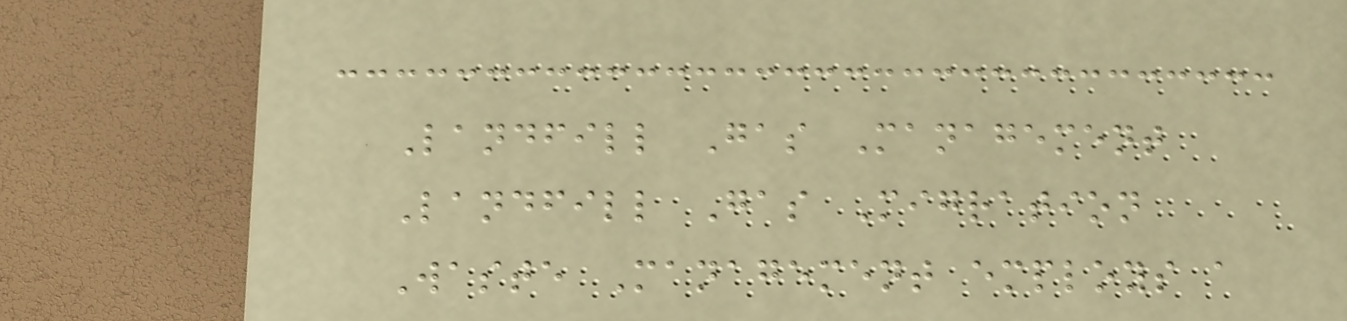Landfill Gas Management
Landfill Gas Migration
Waste Management employs a
